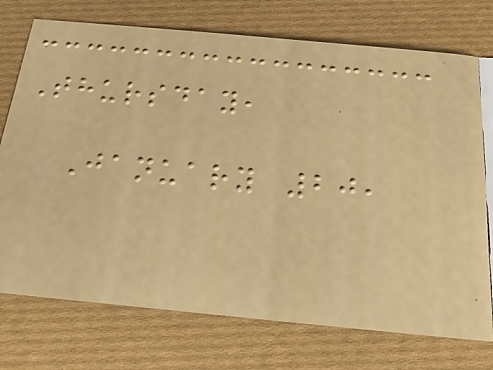Thursday,
January 20,
